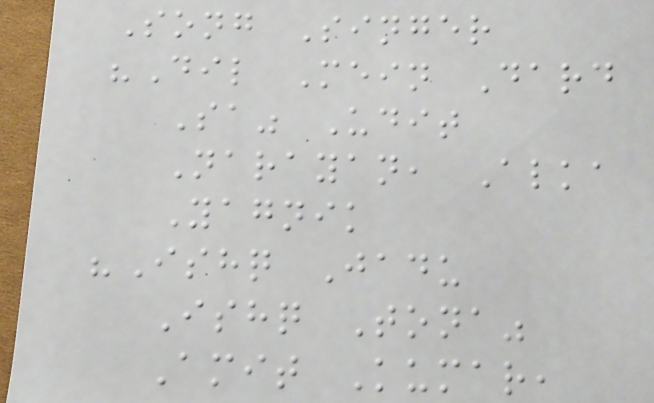Song Singer
"Dil Mein Dard
Sa" Udit
Narayan, Alka
Yagnik
"Ishq Jadu
Ishq Tona"
Amit Kumar,
